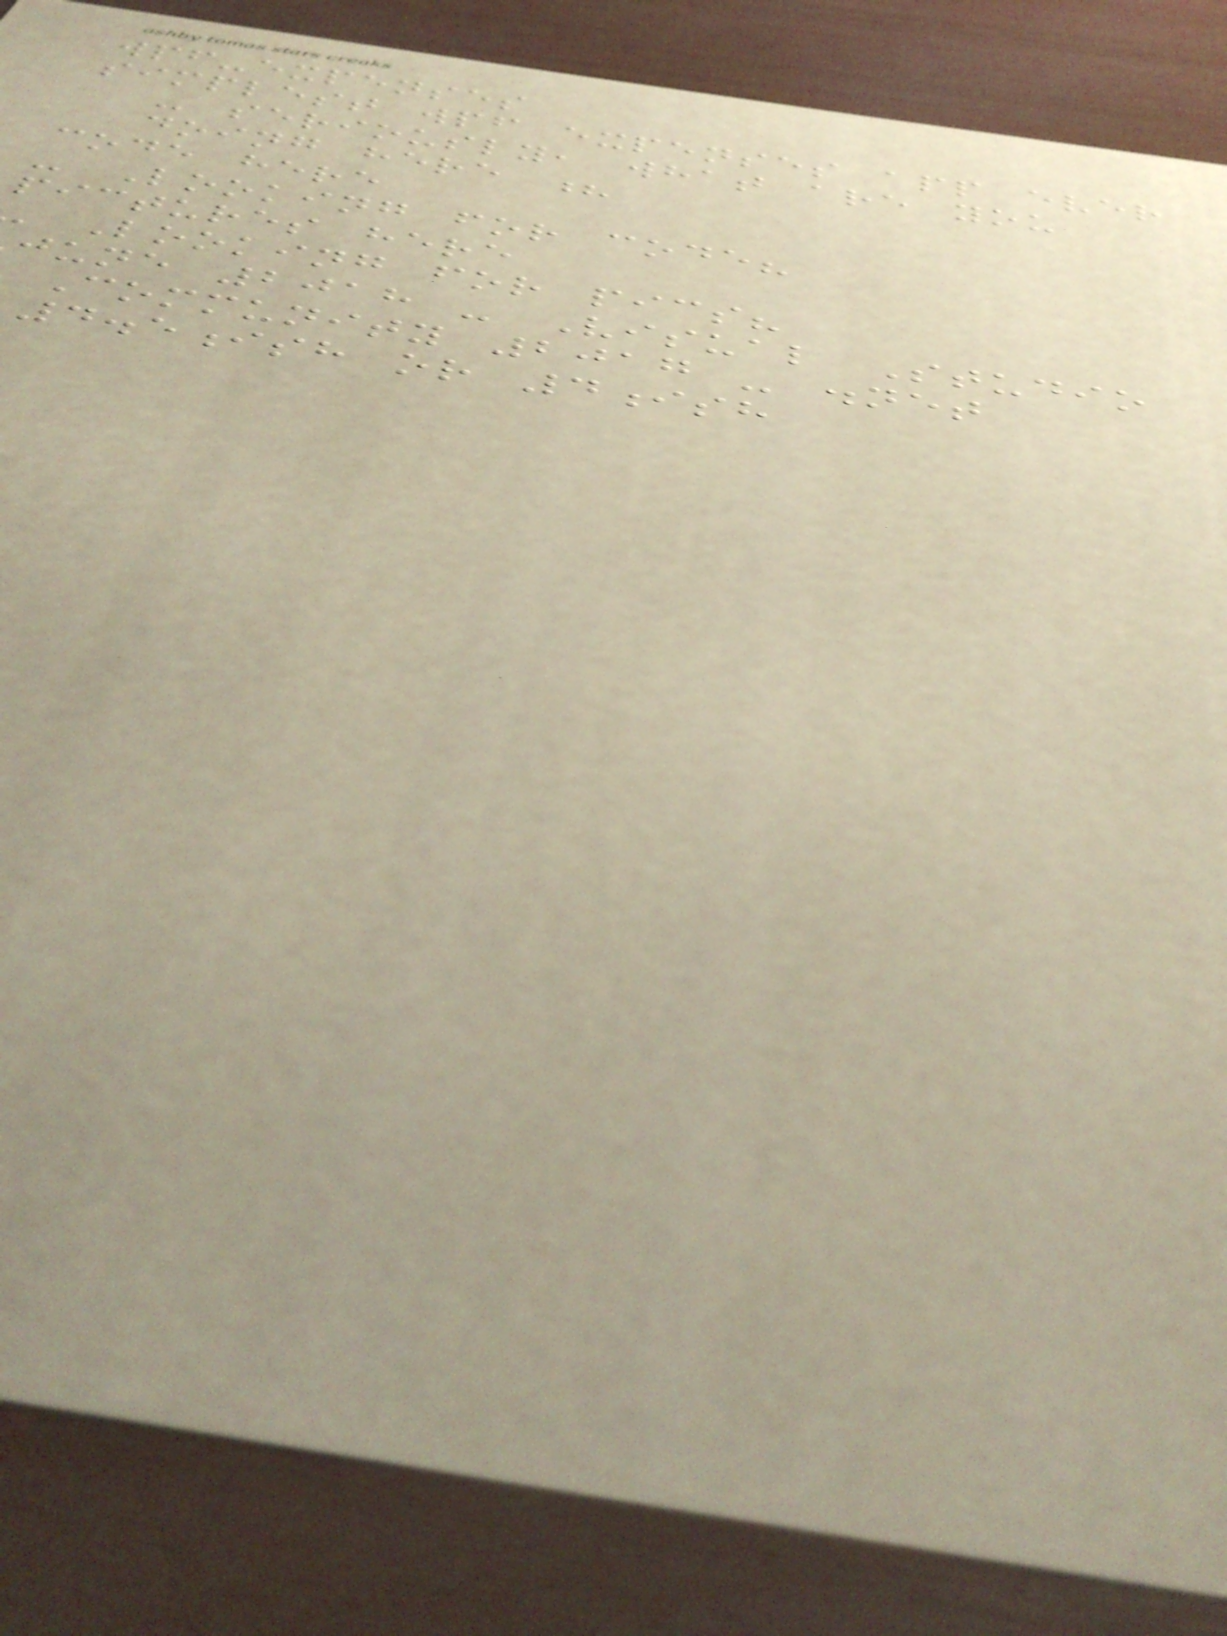wpf-expenses
simplest wpf expenses app ever
- seriously, what are you
doing here ?
code here
- Looking for code?
pictures here
Looking for pics?
june 2018 - Visual Studio
Community 2017 - .net
4.5ish or 4ish
